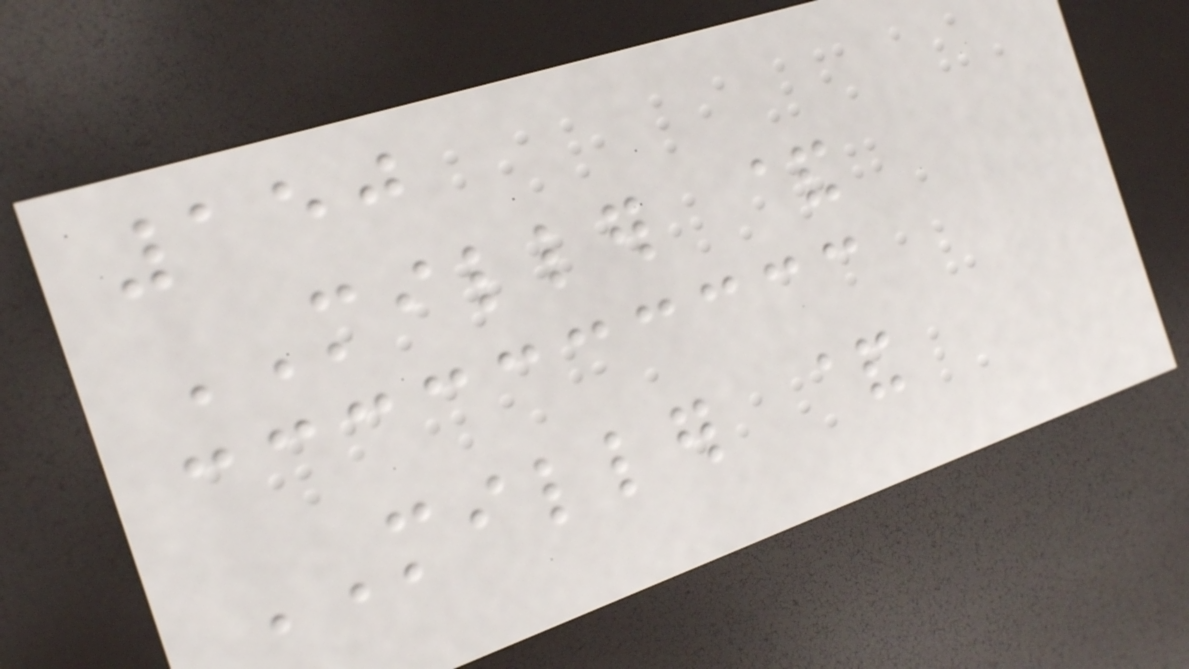150
MILLER &
MILLER &
